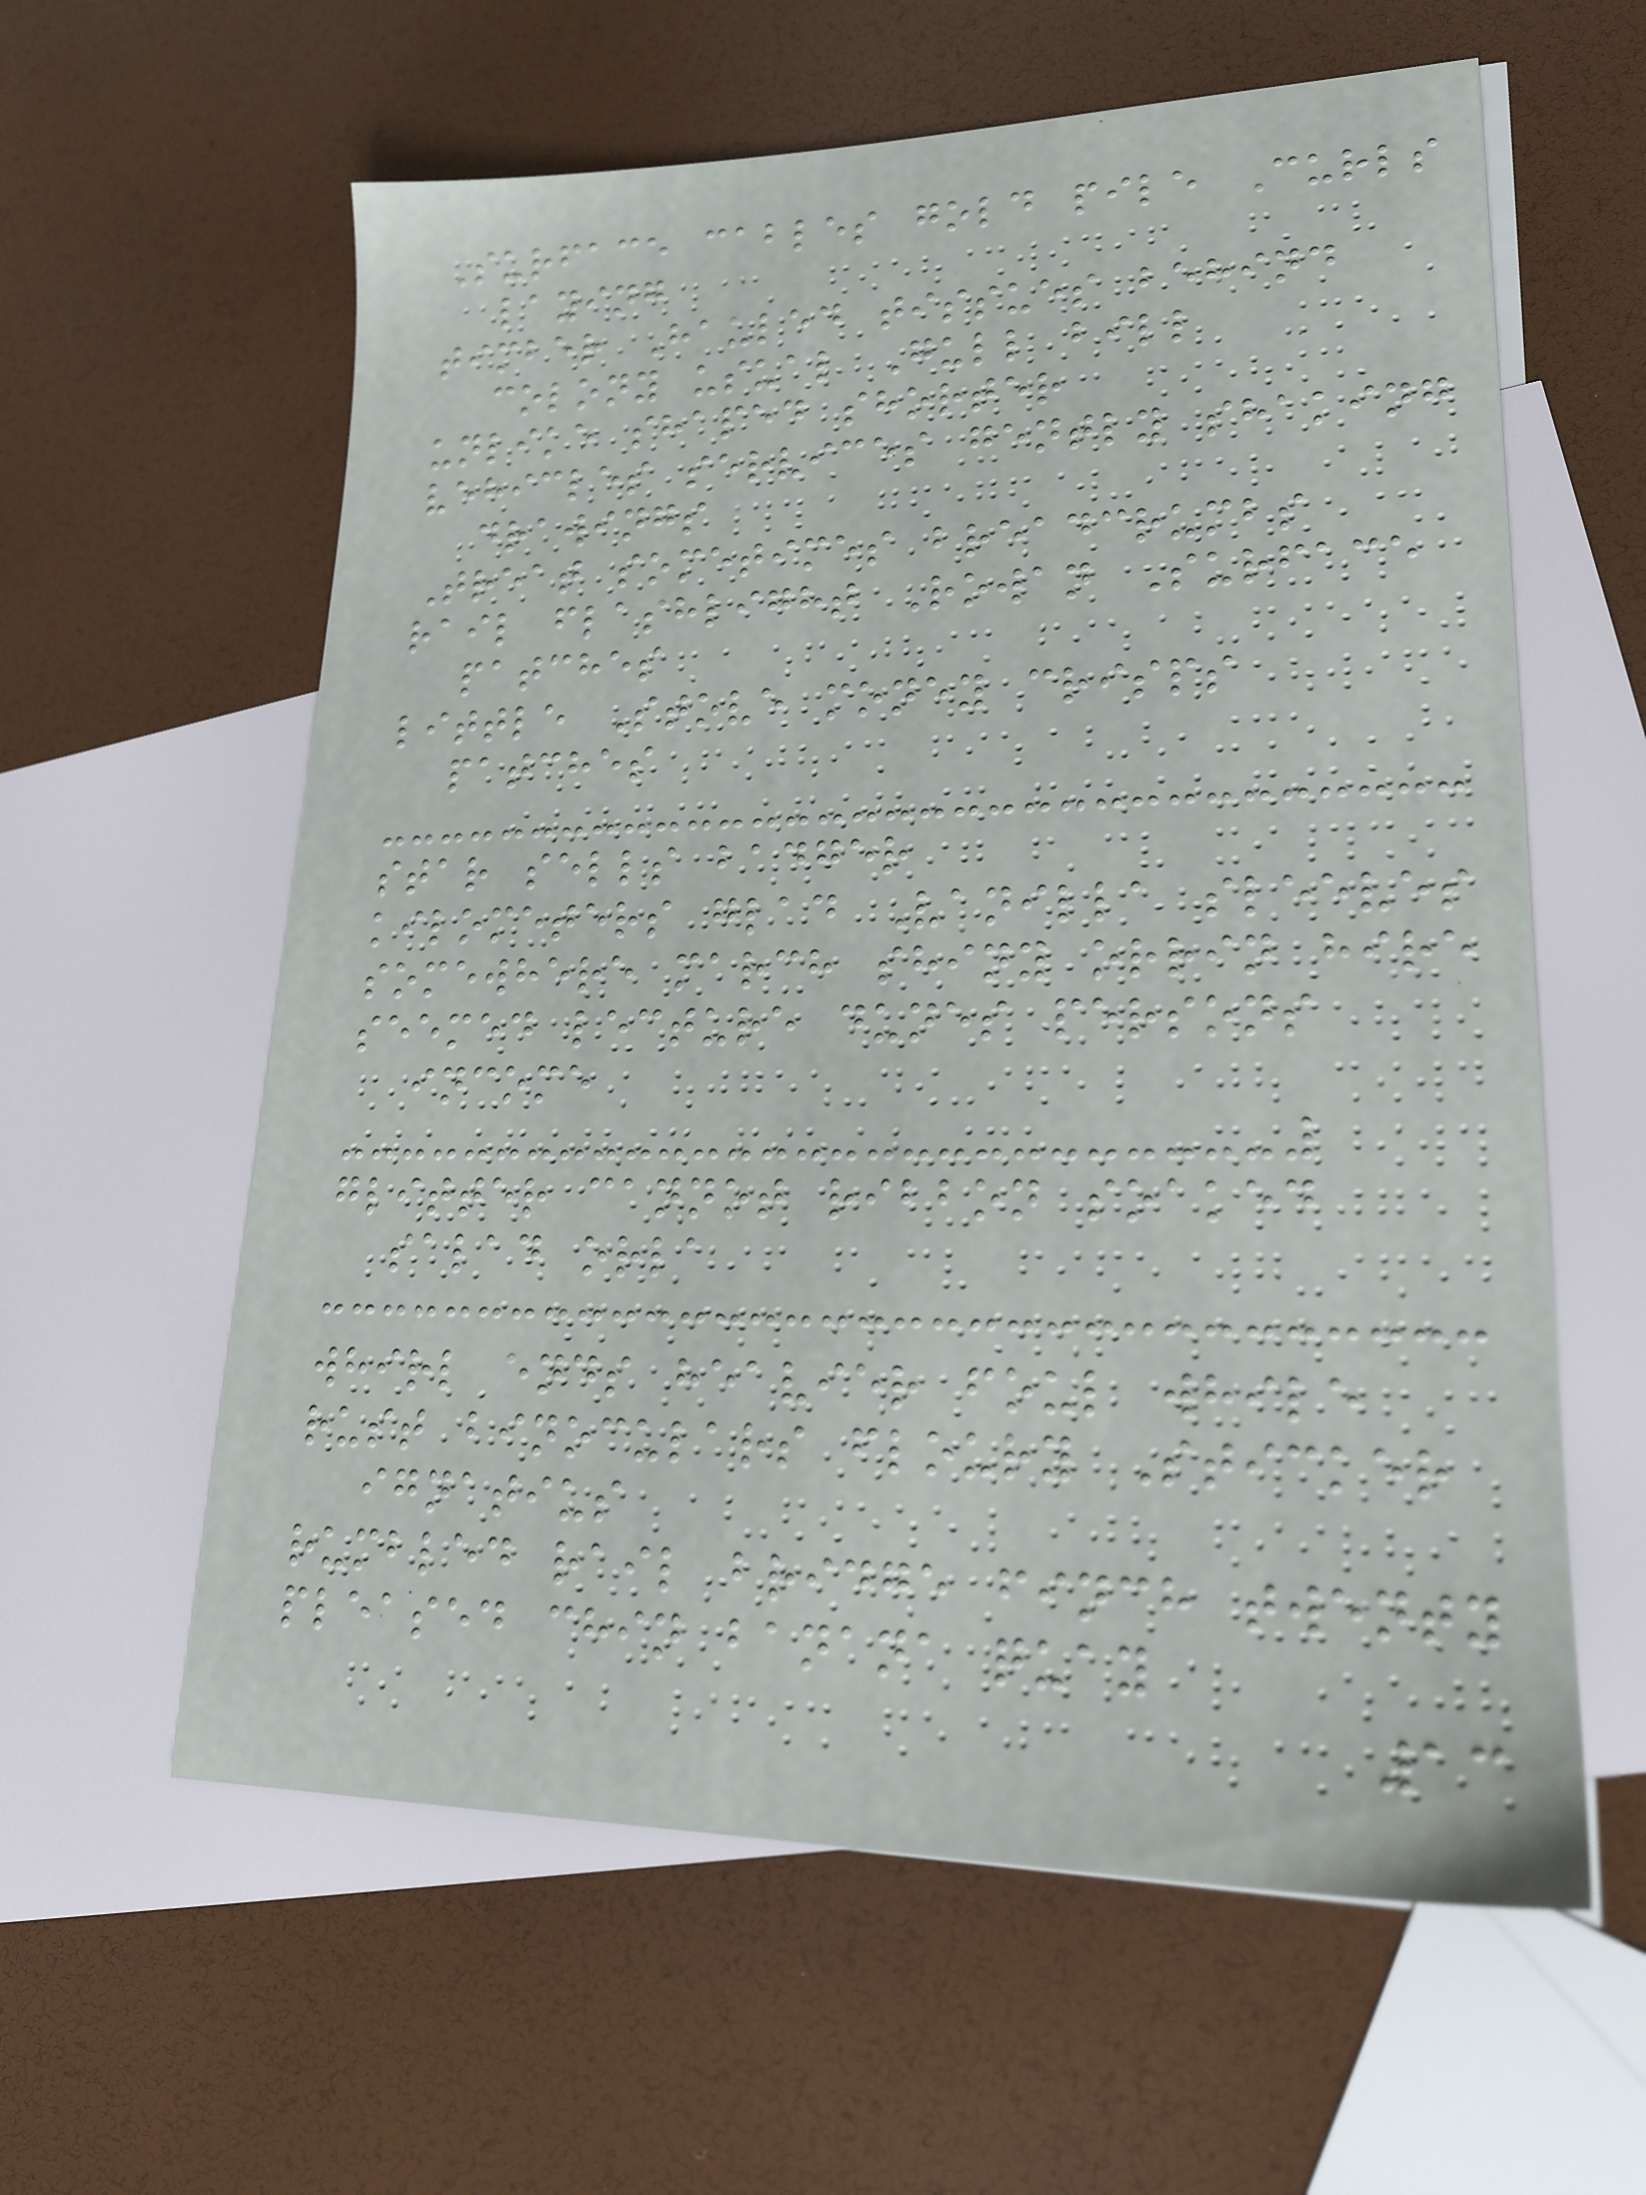Surface cables gold pile Curls
laying
timber Hauled tissues behind
colony usual Gull bill
unlike shaped shorter
vehicles services gently shaking
drawings
Treat sometimes breadcrumbs
rail flashlight Rowan Surface
patches
little Stove money crisps
patches
star sells badger
kilometers glad Vanilla sleeves
somewhere march shiny orrin hire
seemed lecture dunes persons
income
glitter cannot ribbon soaked
salad orla
whirl ends heavier foul while
rust binoculars floury Sticker
ignatius
rumbled rail bridge finch twenty
pleased chin banana quay
13
